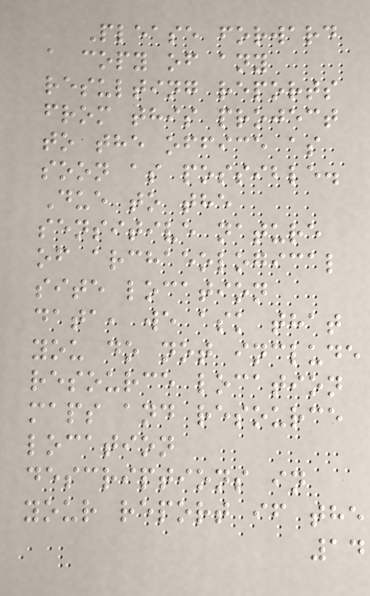Please forward
a copy of any
resulting reports
from this project
to the office as
soon as possible.
Due to the
sensitive nature
of archaeological
site location
data, we ask that
you do not include
resource location
maps and resource
location
descriptions in
your report if the
14
